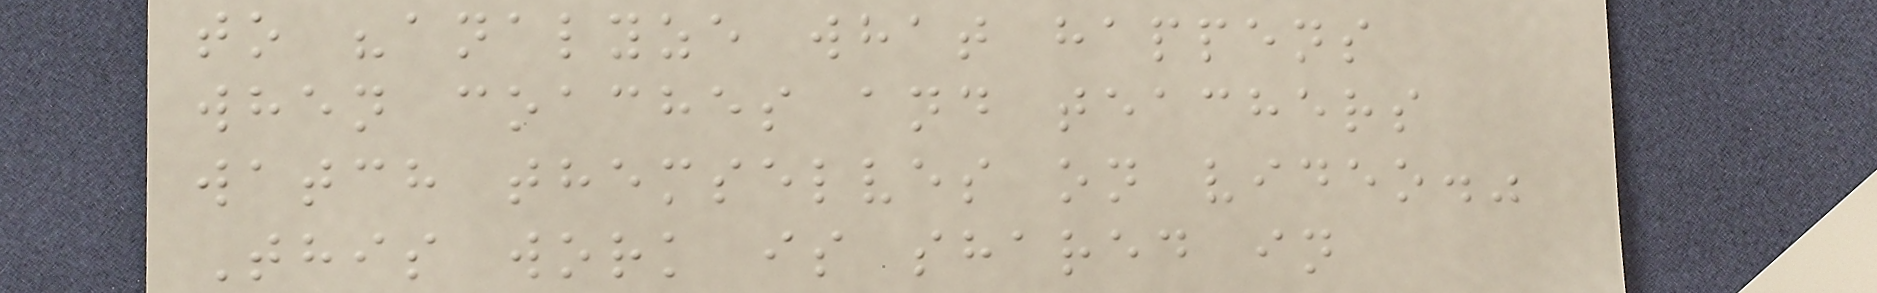to "analyze what happens
when coaches and teachers
watch themselves on video."
This work is shared in
